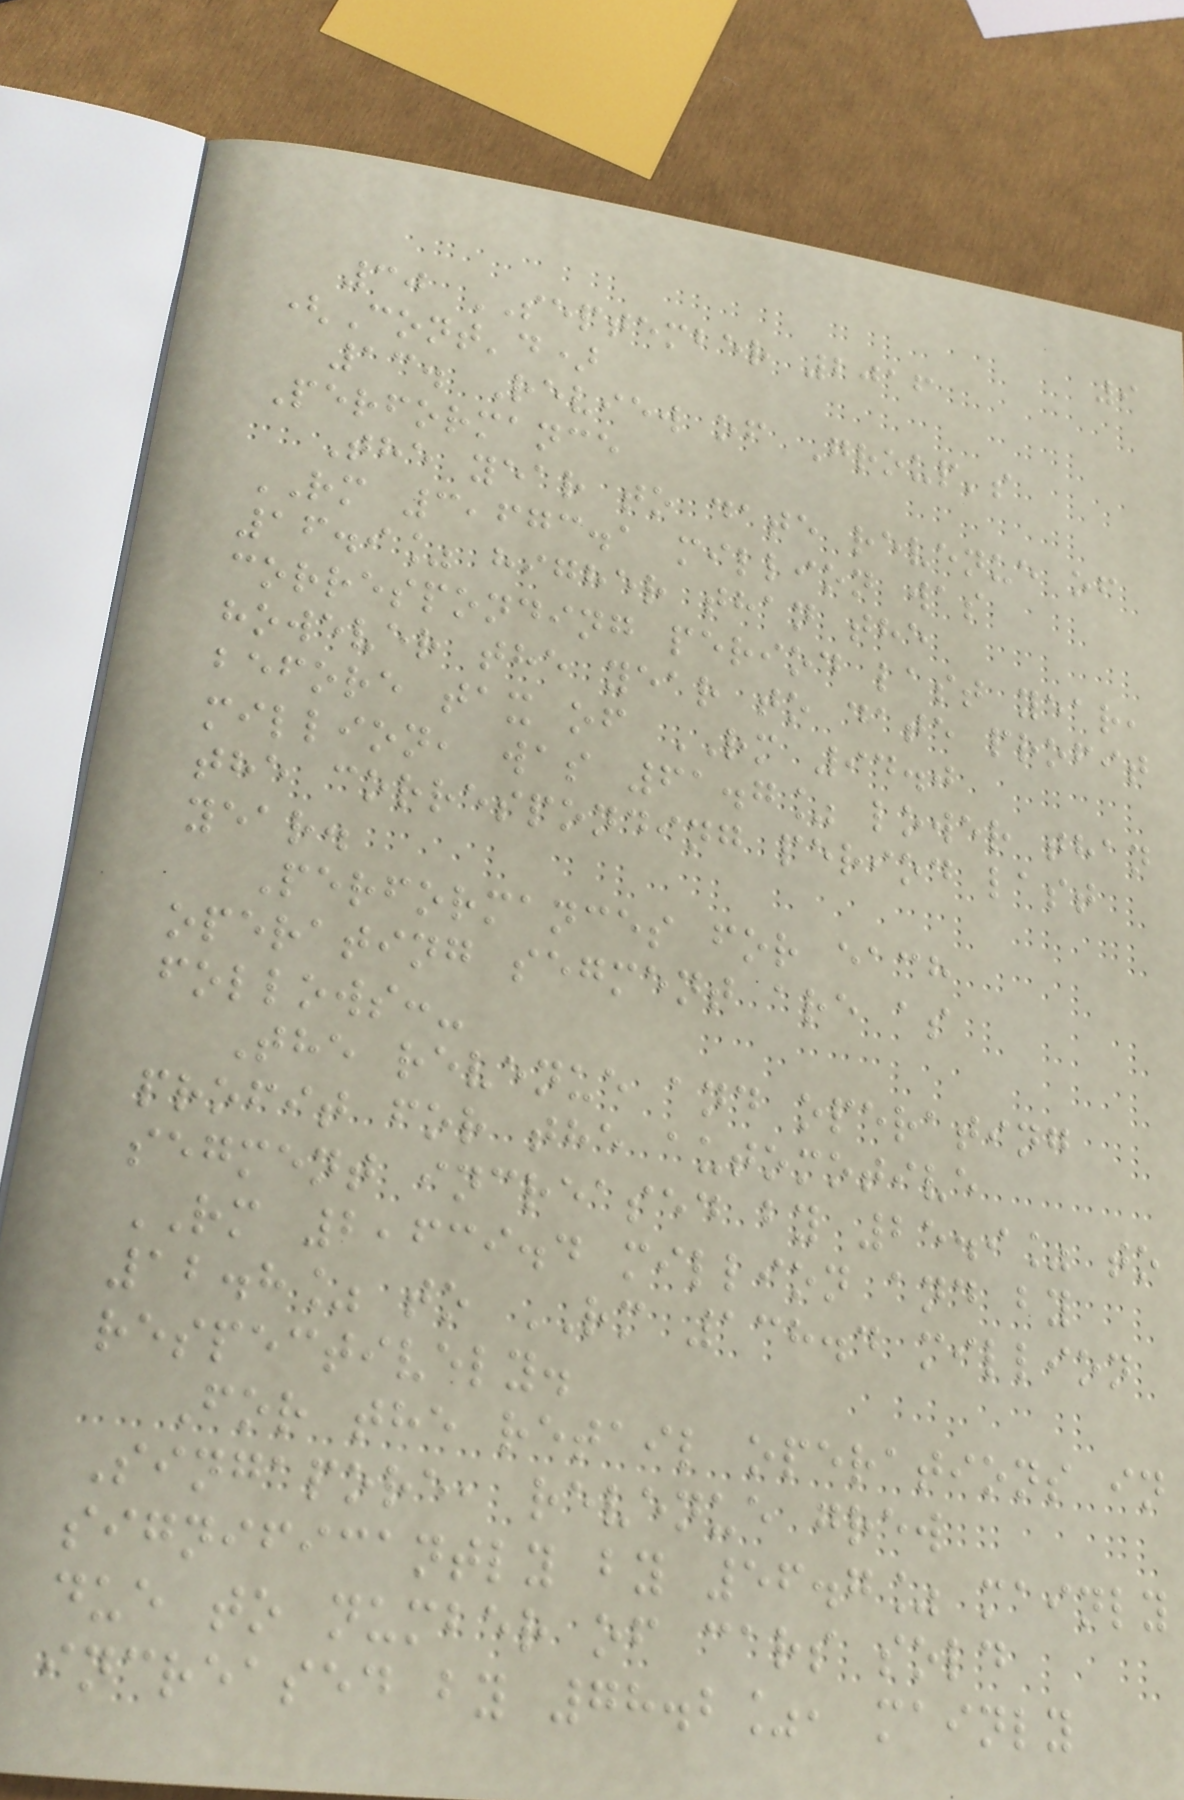9
30 SEPTEMBER 2016
(Cont'd)
13. Review of Group's
Performance
The year to date revenue of
RM 3,673.1 million was
16.9% higher than the
corresponding period last year,
however the year to date profit
before tax of RM 94.0
million, was 61.7% lower than
the corresponding period last
year.
Performances for each
operating segment are as
follows:-
The revenue and operating
profit for the automotive
segment increased by 25.9% to
RM 2,639.4 million and by
12.8% to RM 138.4 million
respectively.
For the retail operations in
Singapore, revenue grew
significantly by 56.7% mainly
due to number of cars sold
increased by 78.2%, mainly
